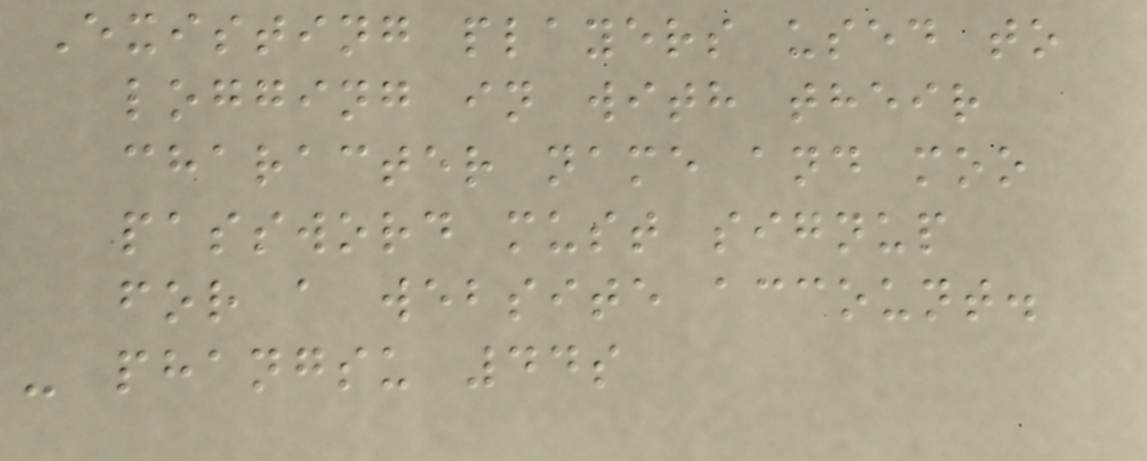Existing players used to
logging in with their
character name and moo
password must signup
for a website account.
- phangsu 44s
